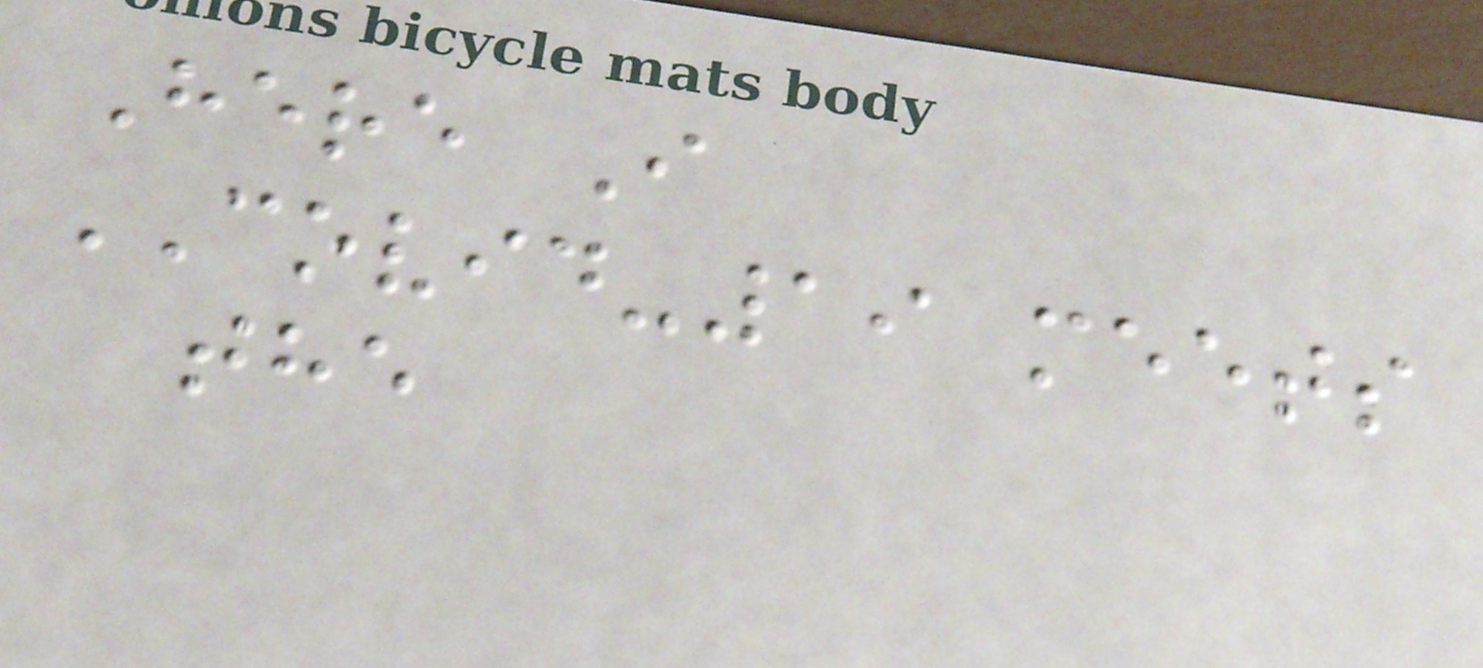Here I
COVID-19 meets
the
